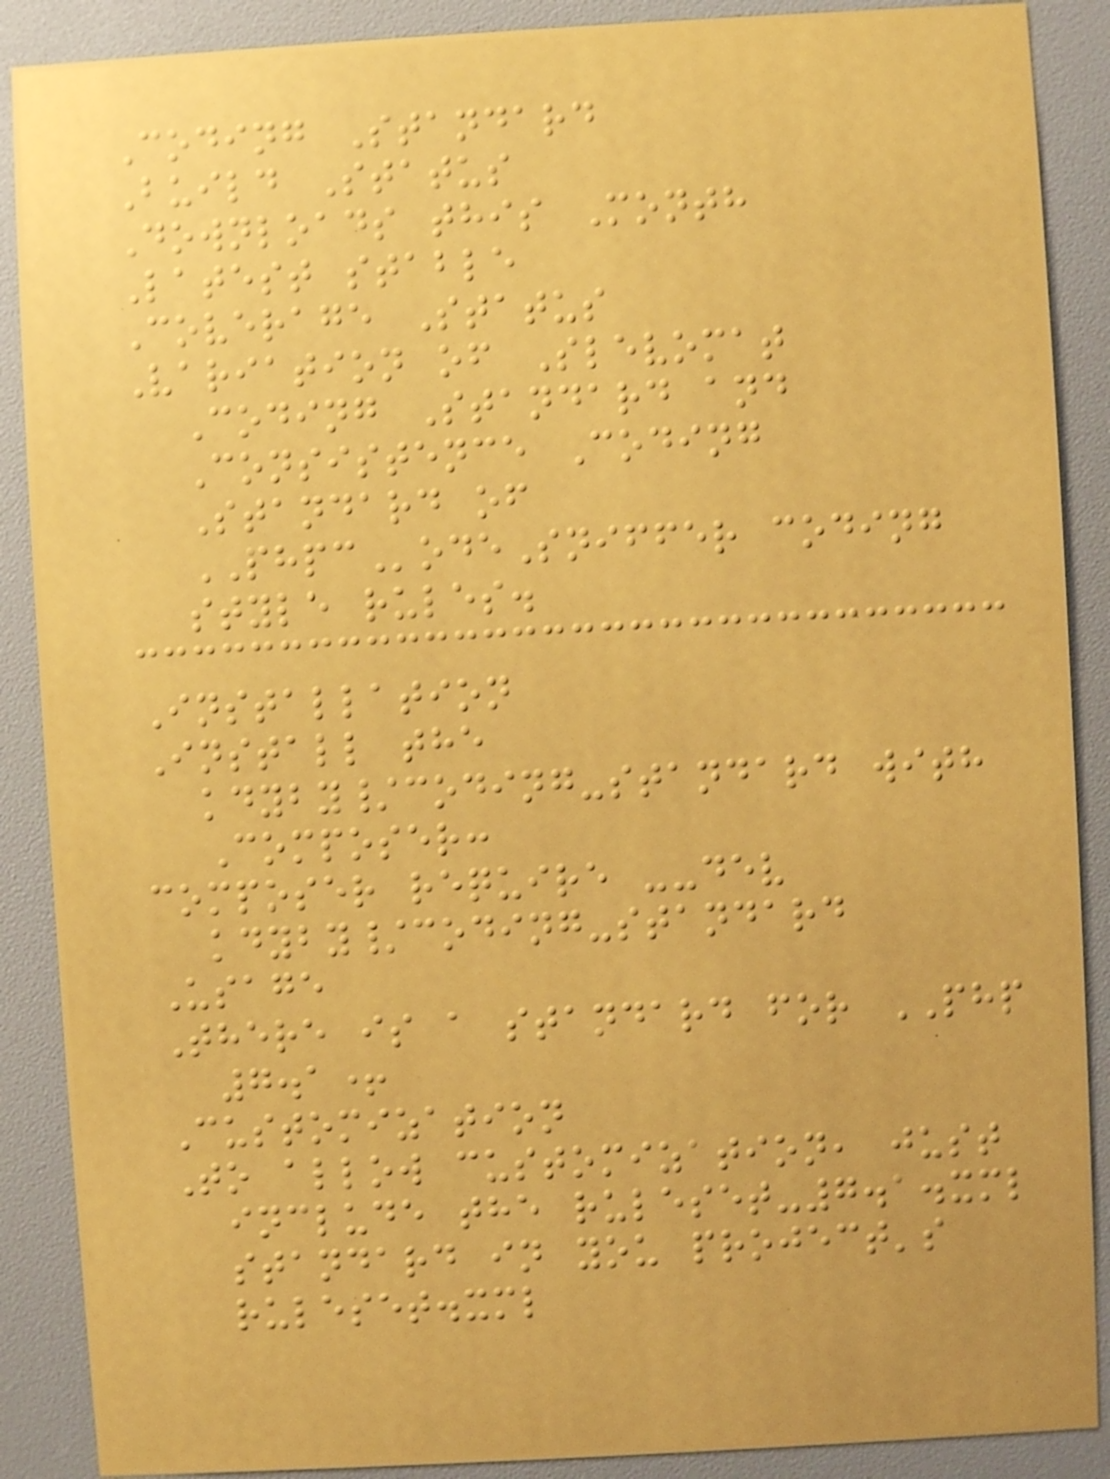Coding Standard
Build Status
Downloads this Month
Latest stable
Coverage Status
Variation of Slevomat
Coding Standard and
Consistence Coding
Standard of
PHPCodeSniffer coding
style rules.
Installation
Install the
kdyby/coding-standard with
Composer:
composer require --dev
kdyby/coding-standard
Usage
There is a standard for PHP
7.1+
Customization
To allow customization, just
include the ruleset-7.1.xml
standard in you project's
ruleset.xml
